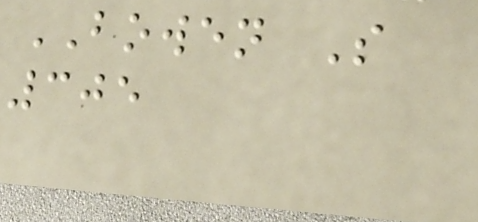BOWEN S
305
